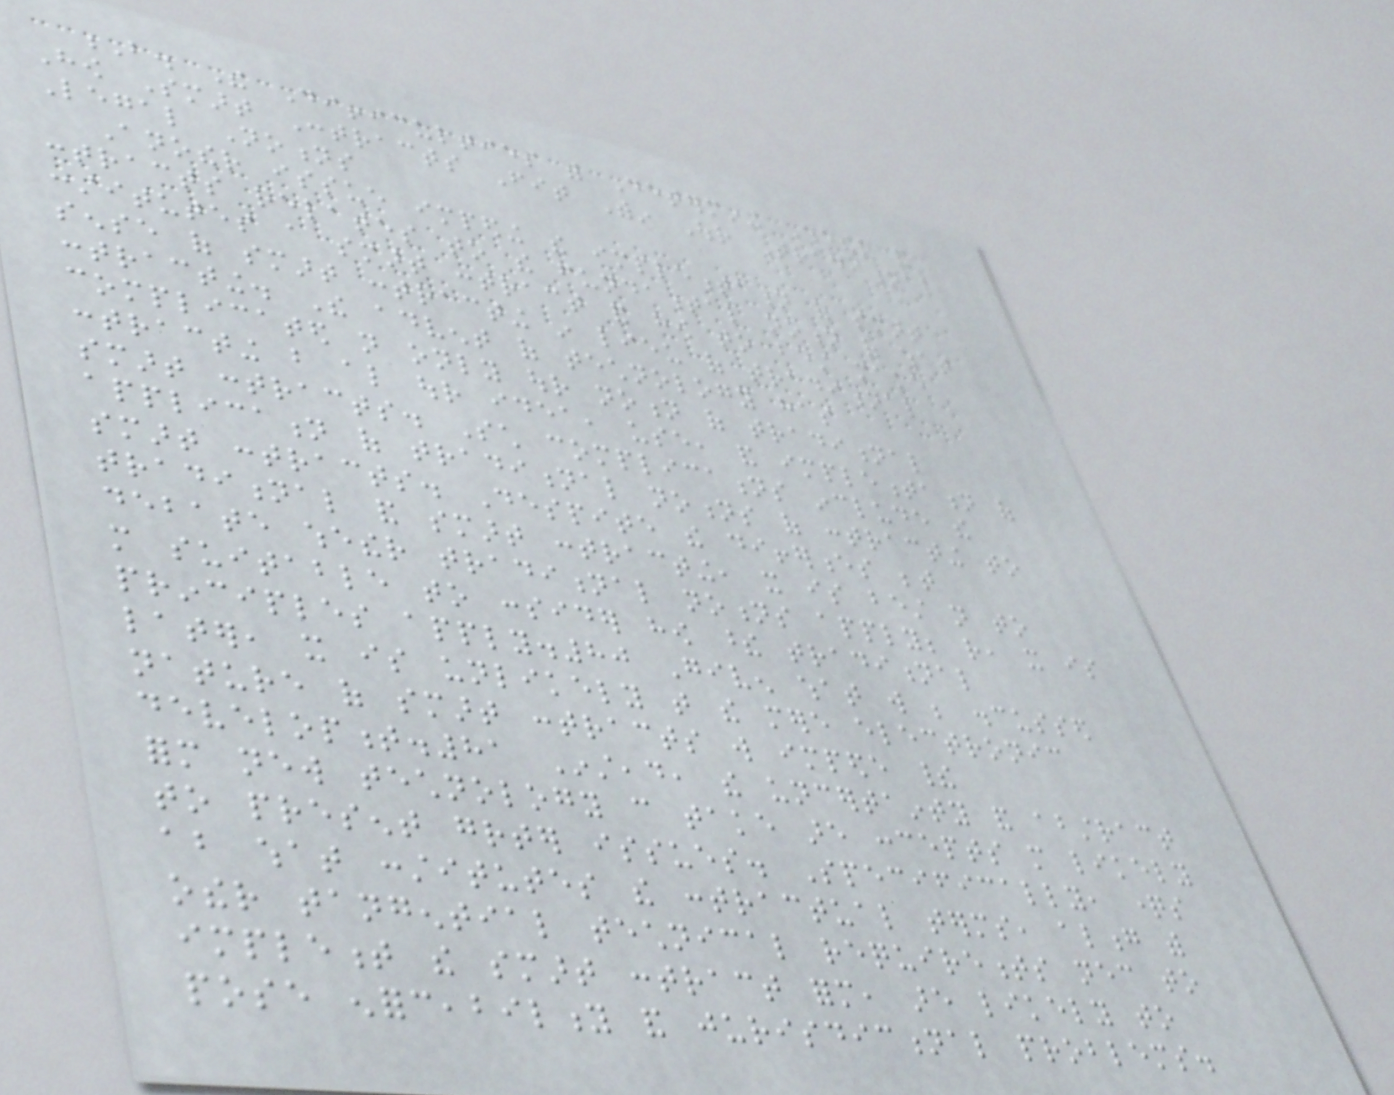B. The Difficulties with Determining Whether and
How Smart Contracts Fit Within Our Traditional
Legal Notions
Another issue impeding the implementation of smart
contracts relates to the fundamental notion of what
constitutes a smart contract and how to best make
sense of smart contracting in lieu of traditional
contracting. The advent of technology has
complicated not only our notion of traditional
contracting but also our idea, use, and implementation of
smart contracts. Such complications include the
application of traditional notions of contracting to
smart contracts. Despite the differences between
traditional and smart contracting, it is best not to
debate whether traditional notions apply; rather, it is
more suitable to consider how these traditional
principles apply.80 Given what will be discussed
later, it is unlikely that the mere electronic
nature of smart contracts will impede their
development.81 Instead, the uncertainty and abstract
form new technology can take are concepts more likely
to present greater issues. Specifically, questions
about what constitutes the contractual terms, along with
other tangential technical requirements necessary to
implement the smart contract form, are likely to
pose enforceability and jurisdictional problems.
